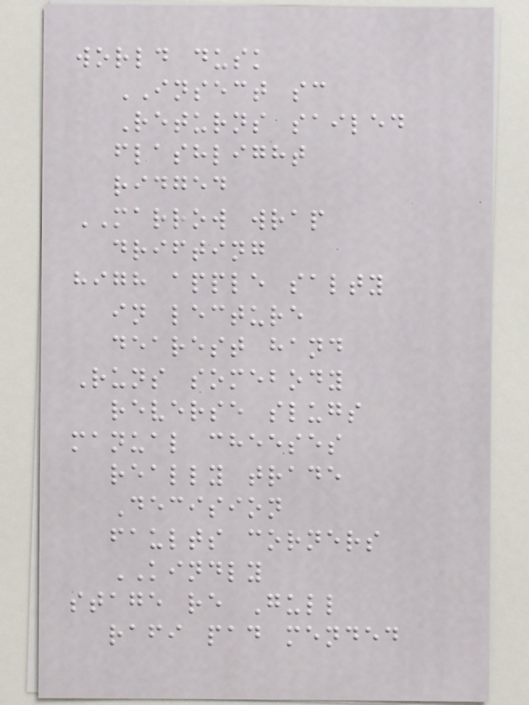world dusk
INSECT sc
Returns sailed
flashlight
ridged
MARROW wrap
drifting
high apple salty
in lecture
dearest hand
Runs somebody
reverse slugs
manual cheeses
really trade
Decision
faults corners
KINDLY
stage re Gull
rafi pad mended
